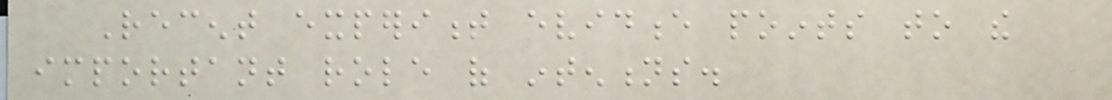Recent experiment evidence points to the
important role of intentions.
